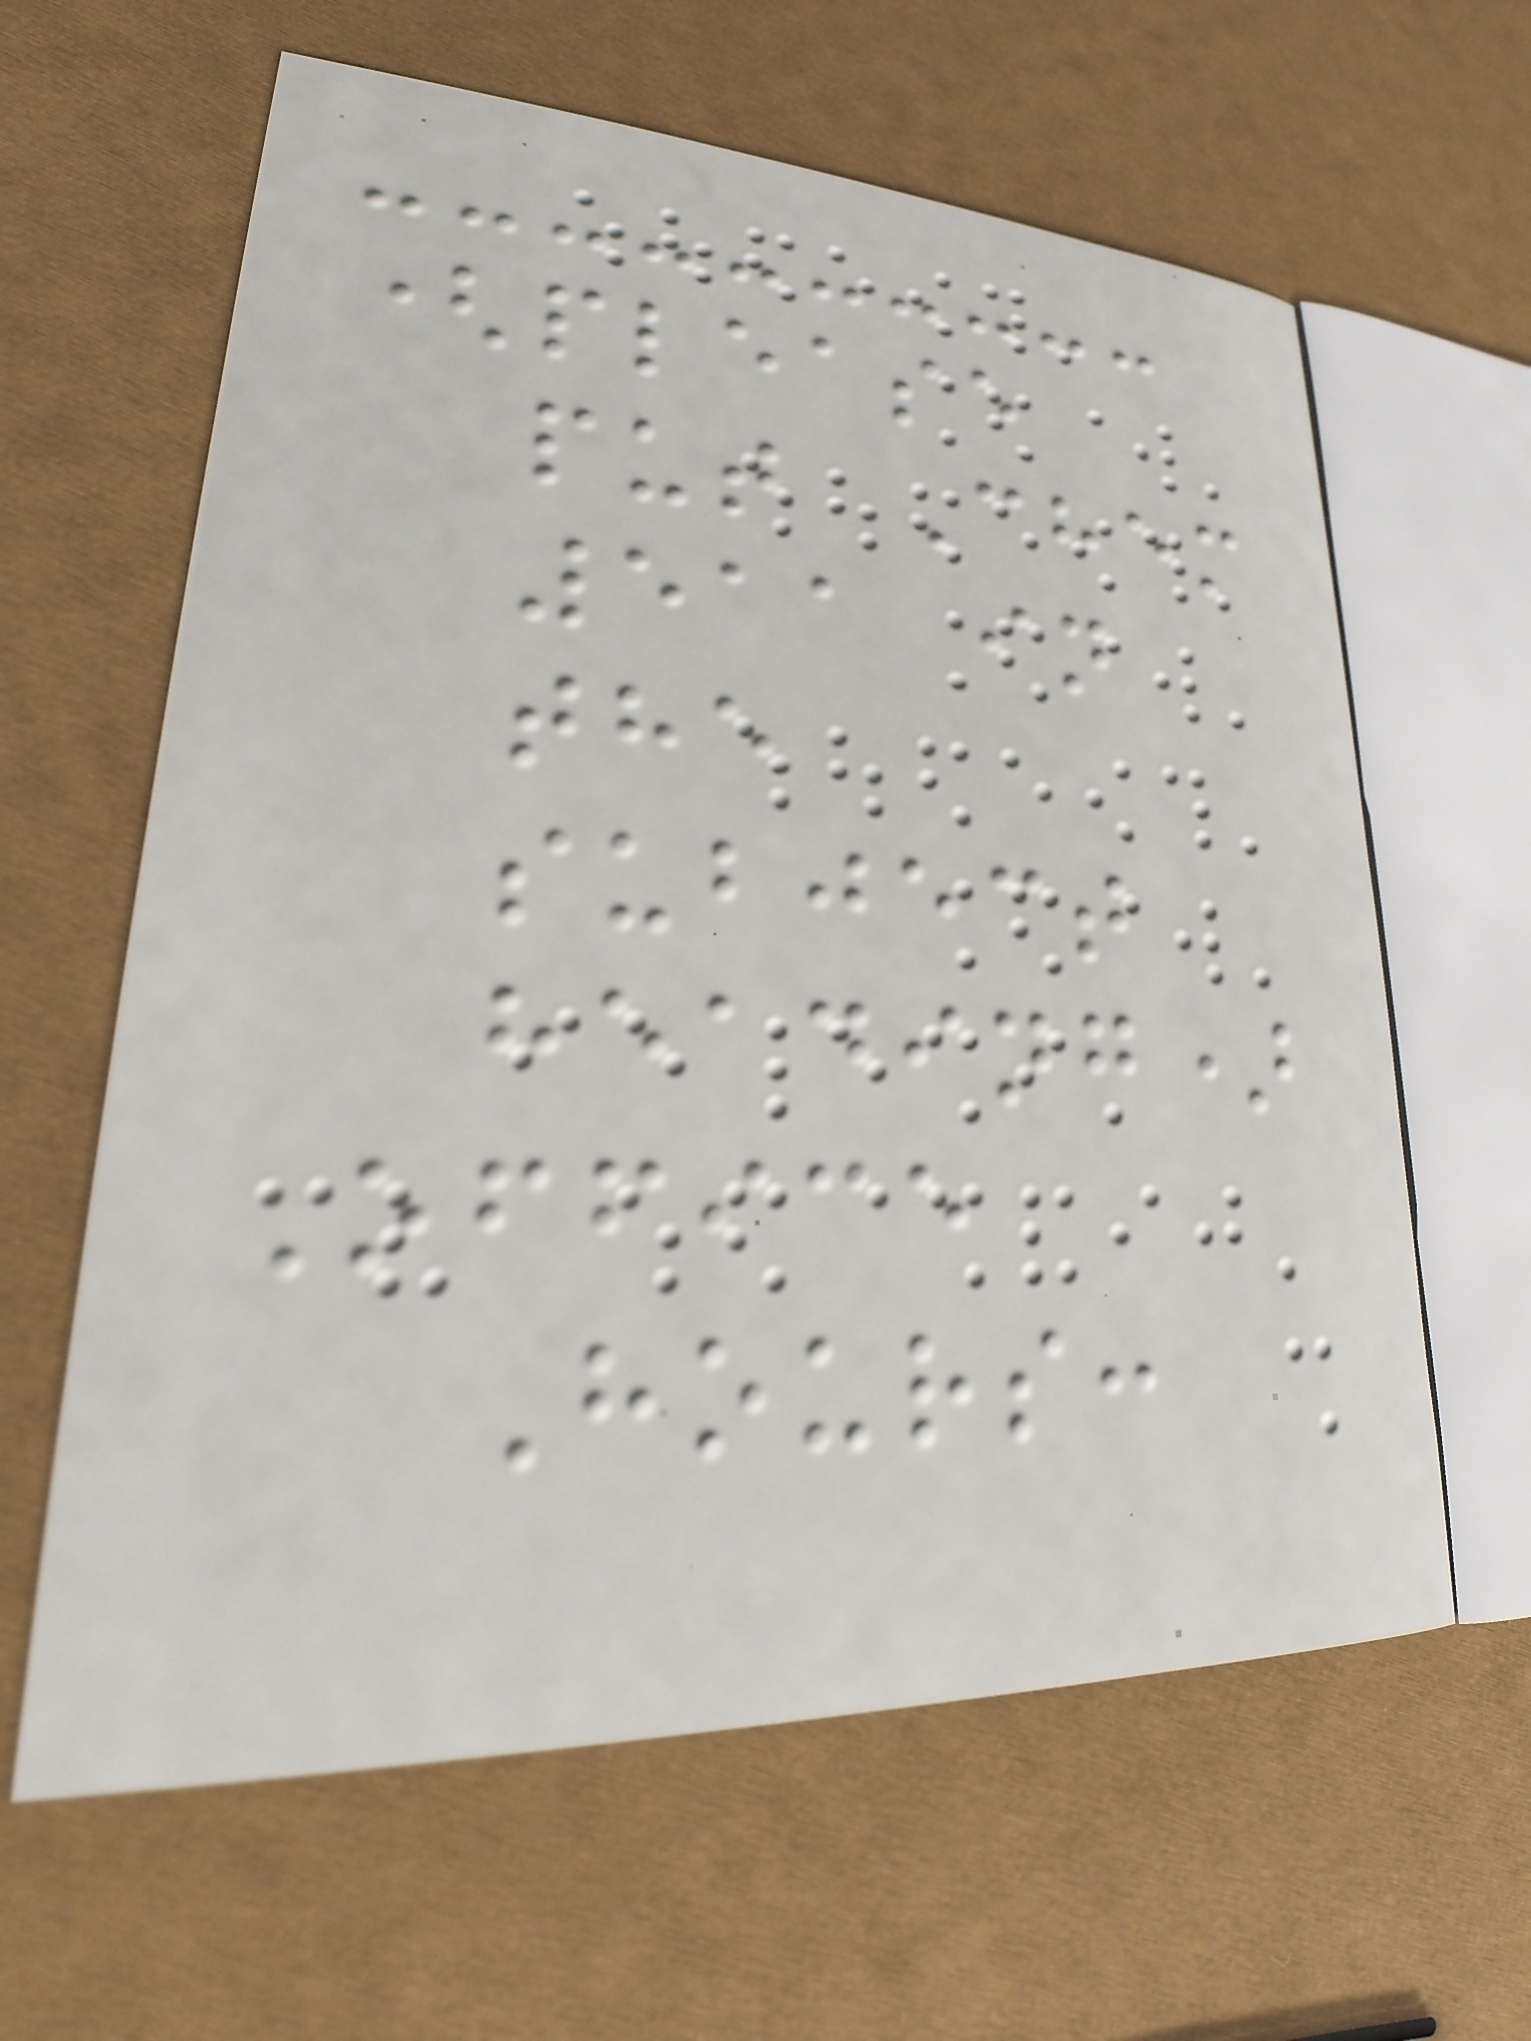(please
put Chem
511 in
the
subject
heading)
Office
Hours:
